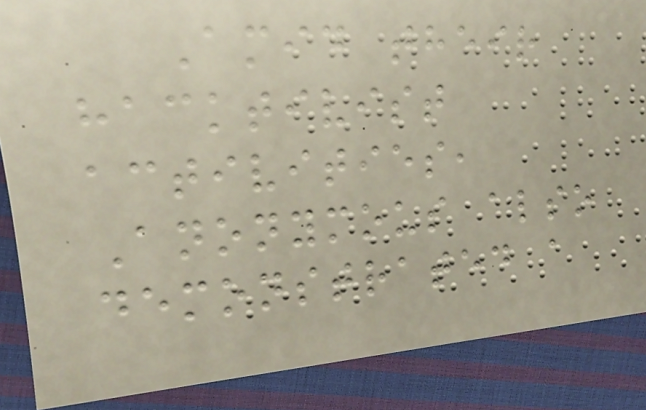Amid their
hacktivist
activities,
Anonymous also
demonstrated a
